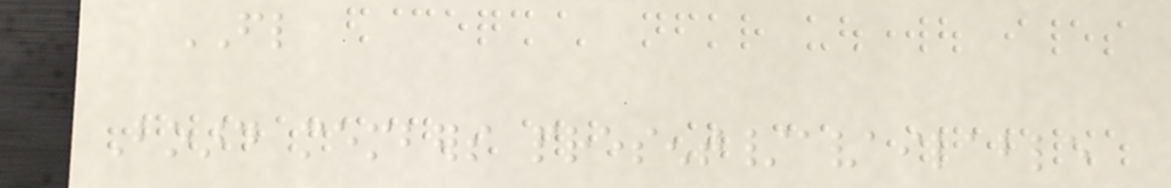FL
Board members present/available
